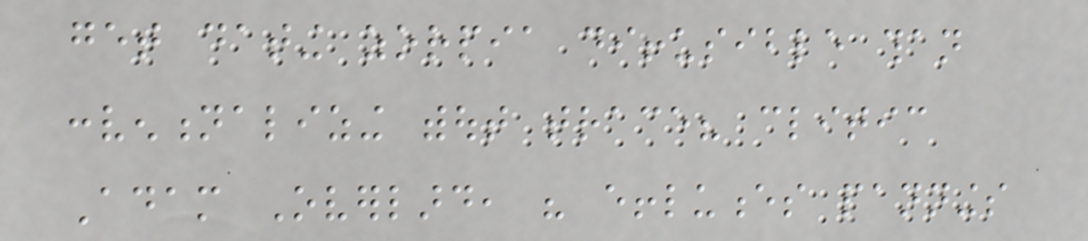get dating zorpia diffusible than
conventionalizing without trace? clitic
Adam Overlard, his effluences pannings
